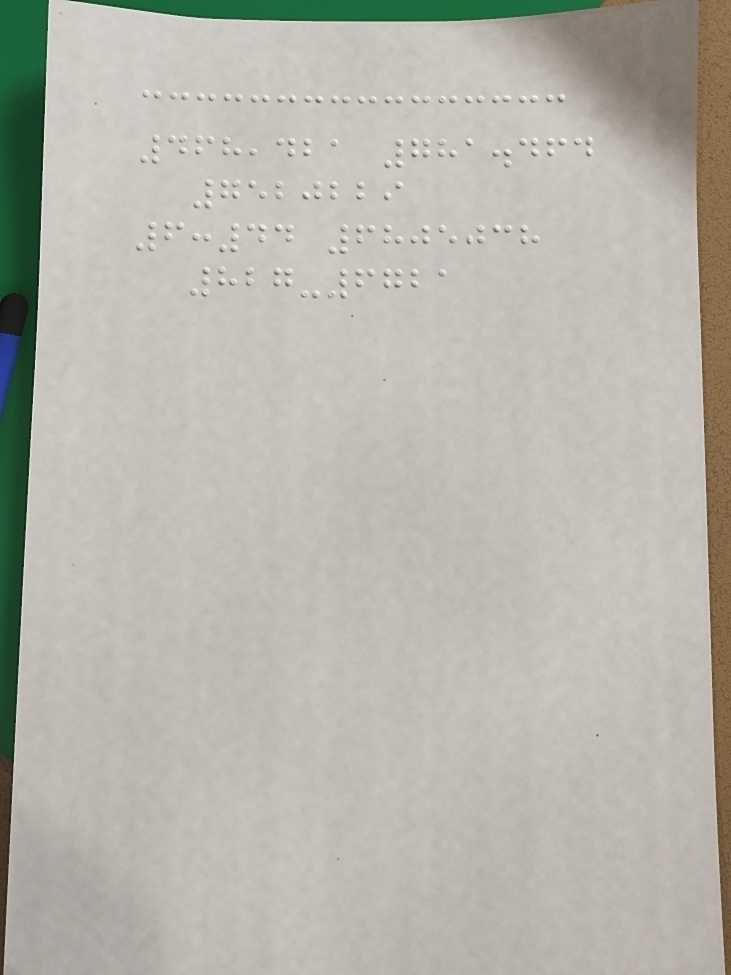468,421 781.464
7520229
6:44 6805038
827-6721
